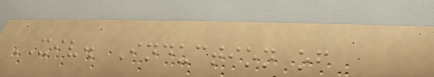XIV. Induction of
